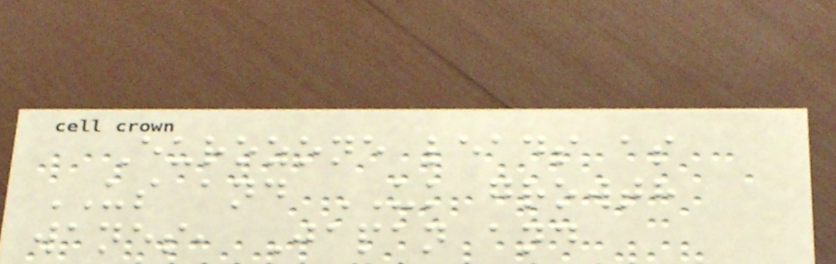Eurozone leads as
US and UK growth
wanes, Japan and
